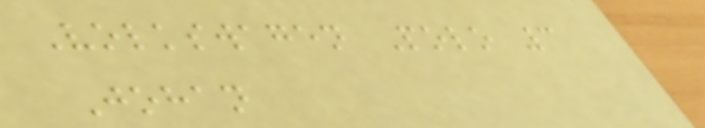Volkswagen Polo 3
Johan
